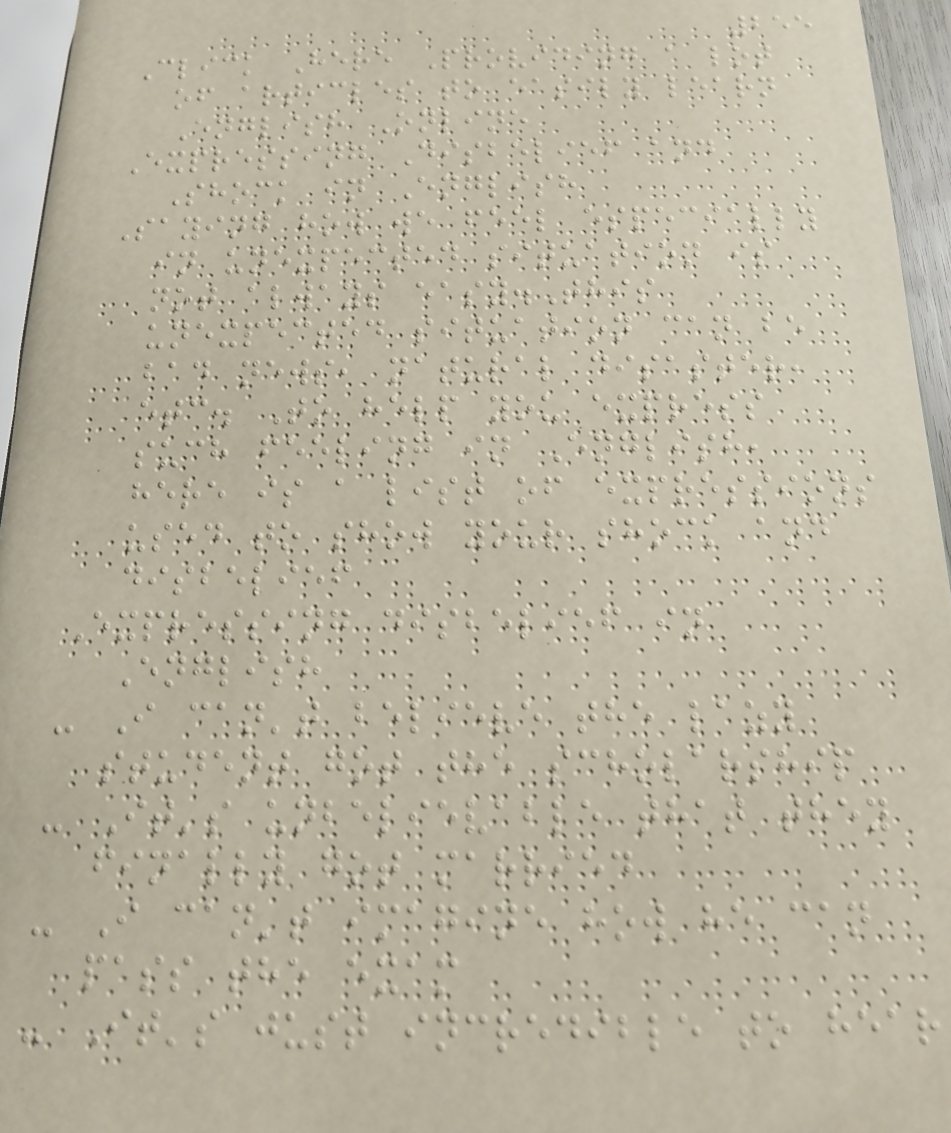255
Click Here Providing a lot
of articles to easily learn
English Online
Expressing Disbelief and
Shock in English
Saying how we feel especially
in unexpected situation is
not always easy.This
unexpected situation can be
bad news, natural disaster,
etc. To help you express
such feeling in English,
here is a list of expressions
used to show your shock and
disbelief
Expressing disbelief in
English
- I can't believe the lazy
student got the scholarship
- It's unbelievable that they
finally got married
- I can't imagine how he can
pass the exam
- It's just incredible to hear
